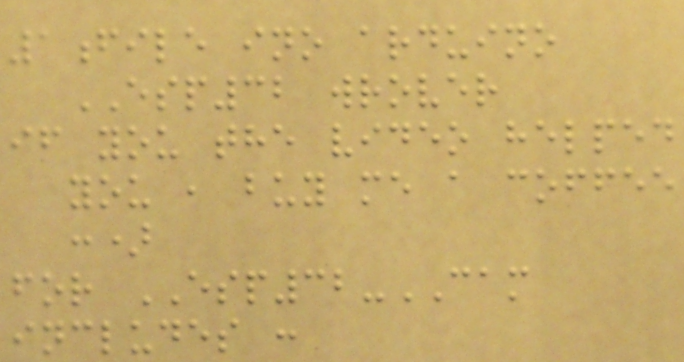1file ino arduino
ESP32 wrover
if you the video helped
you , buy me a coffee
:)
for ESP32-CAM
includes :
